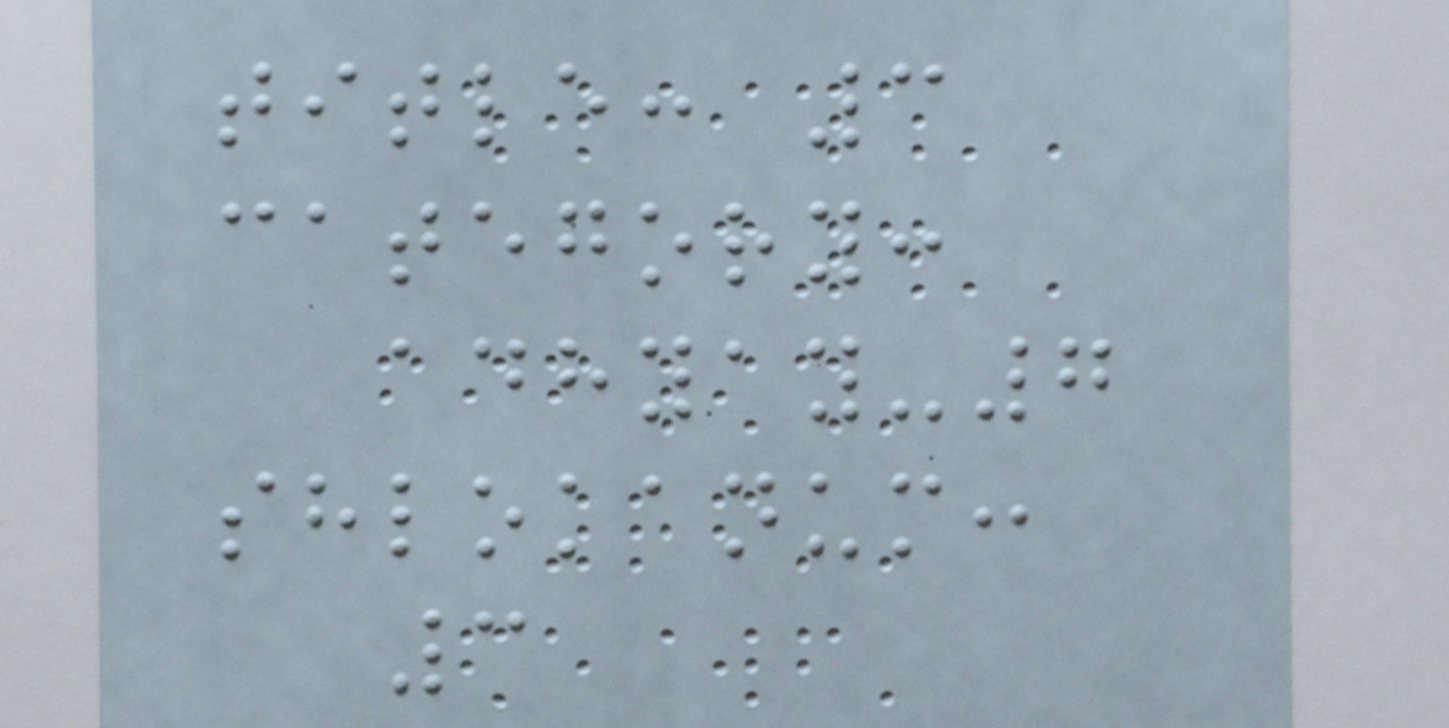title: 3
category:
adhyay-7
shlokanum:
3
